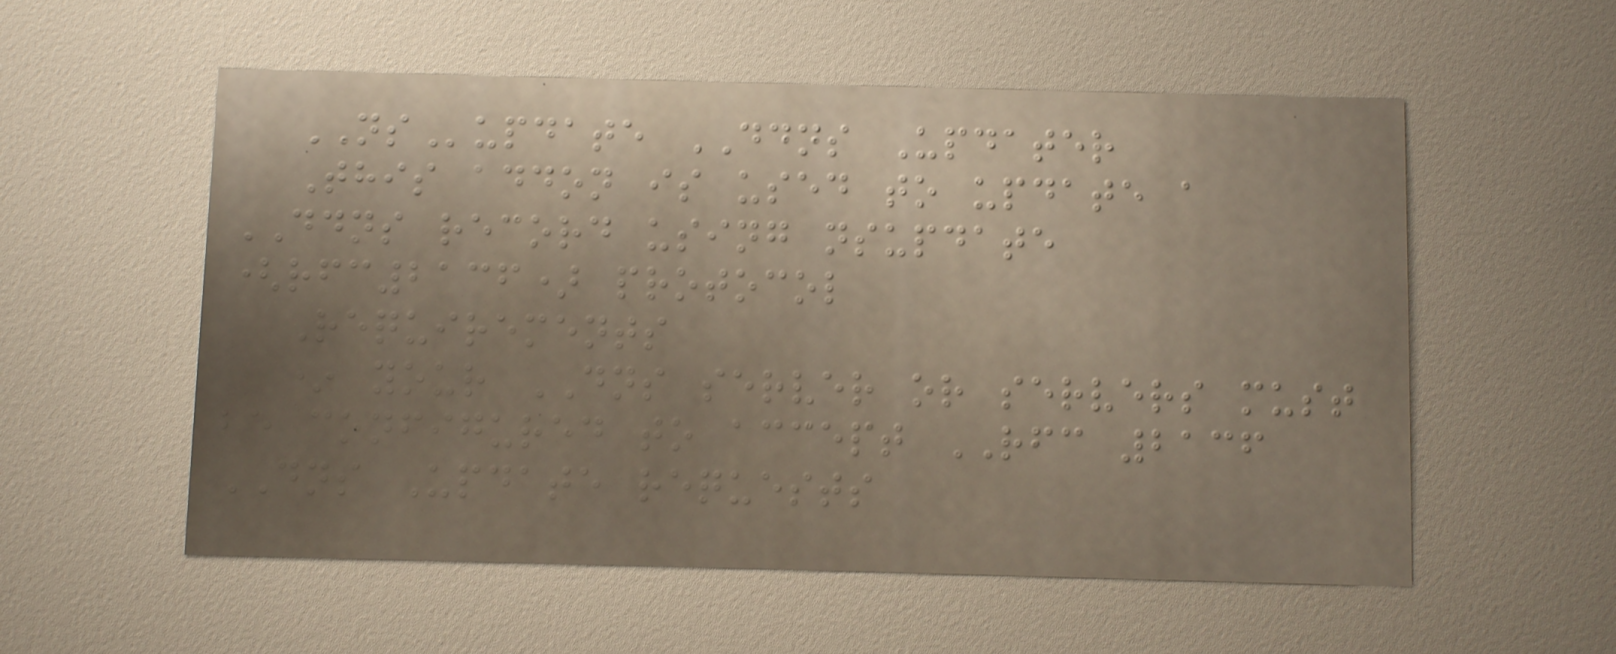NSupdate DDNS Updater
This addon is used to update a
DDNS record using nsupdate
(rfc2136) protocol
Requirements
* your DNS server or servers must
be configured to accept RFC 2136
DNS Update requests
